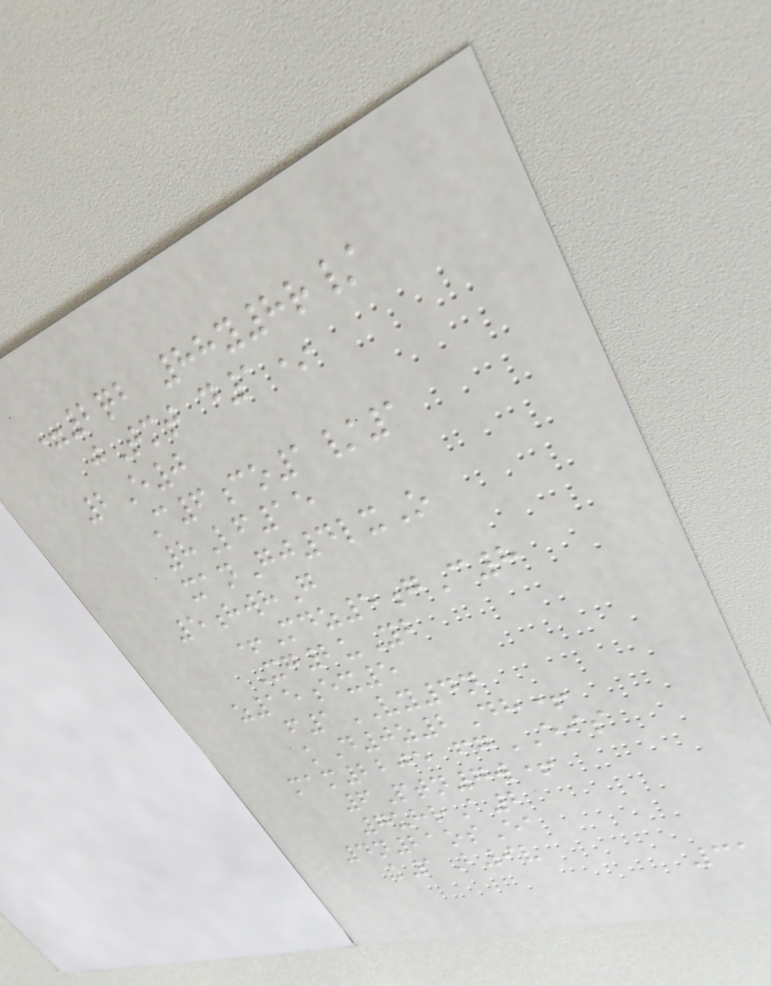=2qb 88y8r/
jTmt d1*
2E0
C6co1/1
8Lf15
xanGj4lxO
5hwhG
+Mdz5gC8
Xg2uYb
z15ex5
f1VY4n
kD0z2Dh+
mam2205 fgEIS
6Ptn7w+
7uhrA2
4n21osEa
k1B9v
31
